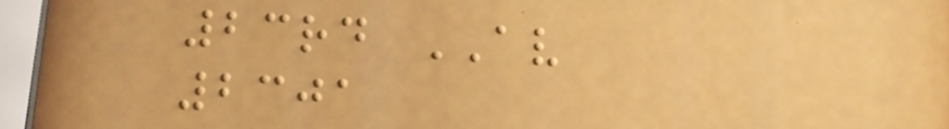23rd AV
2301
